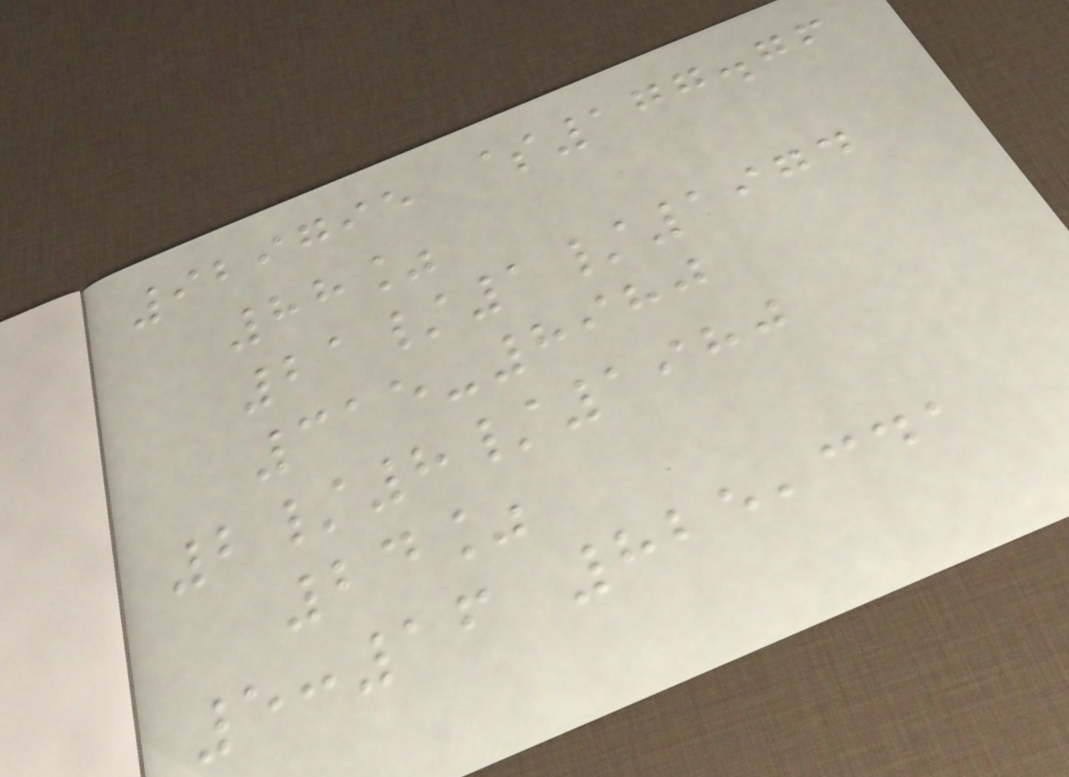929795 $177.76
88%
21/1/1974
315-8980
2/8/1980
24%
5:16 825,341
